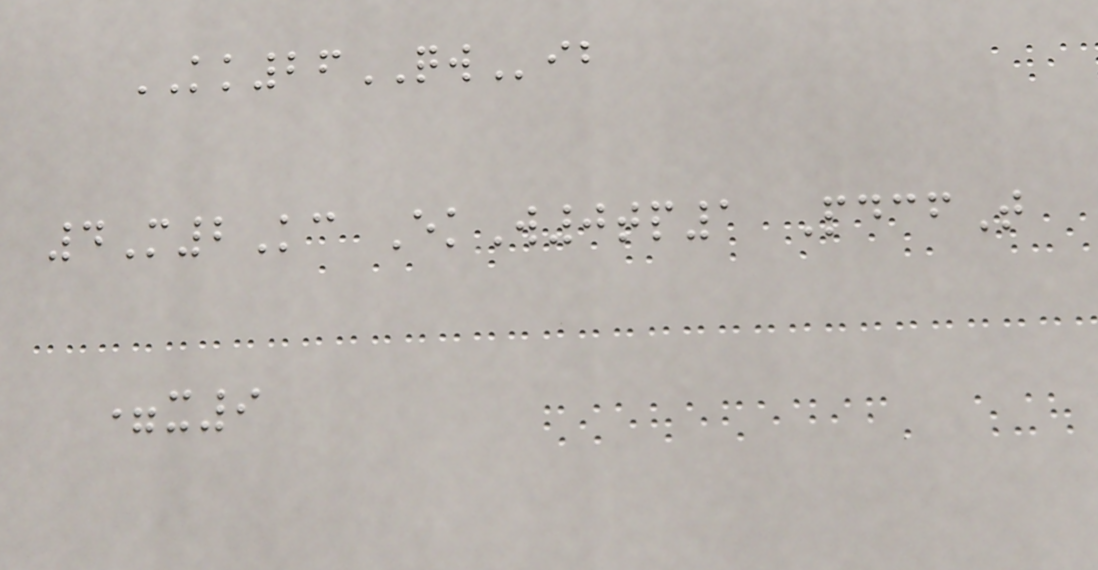KK26QWib
4M2Kc EkW0tp1 PdcfT
=x9
